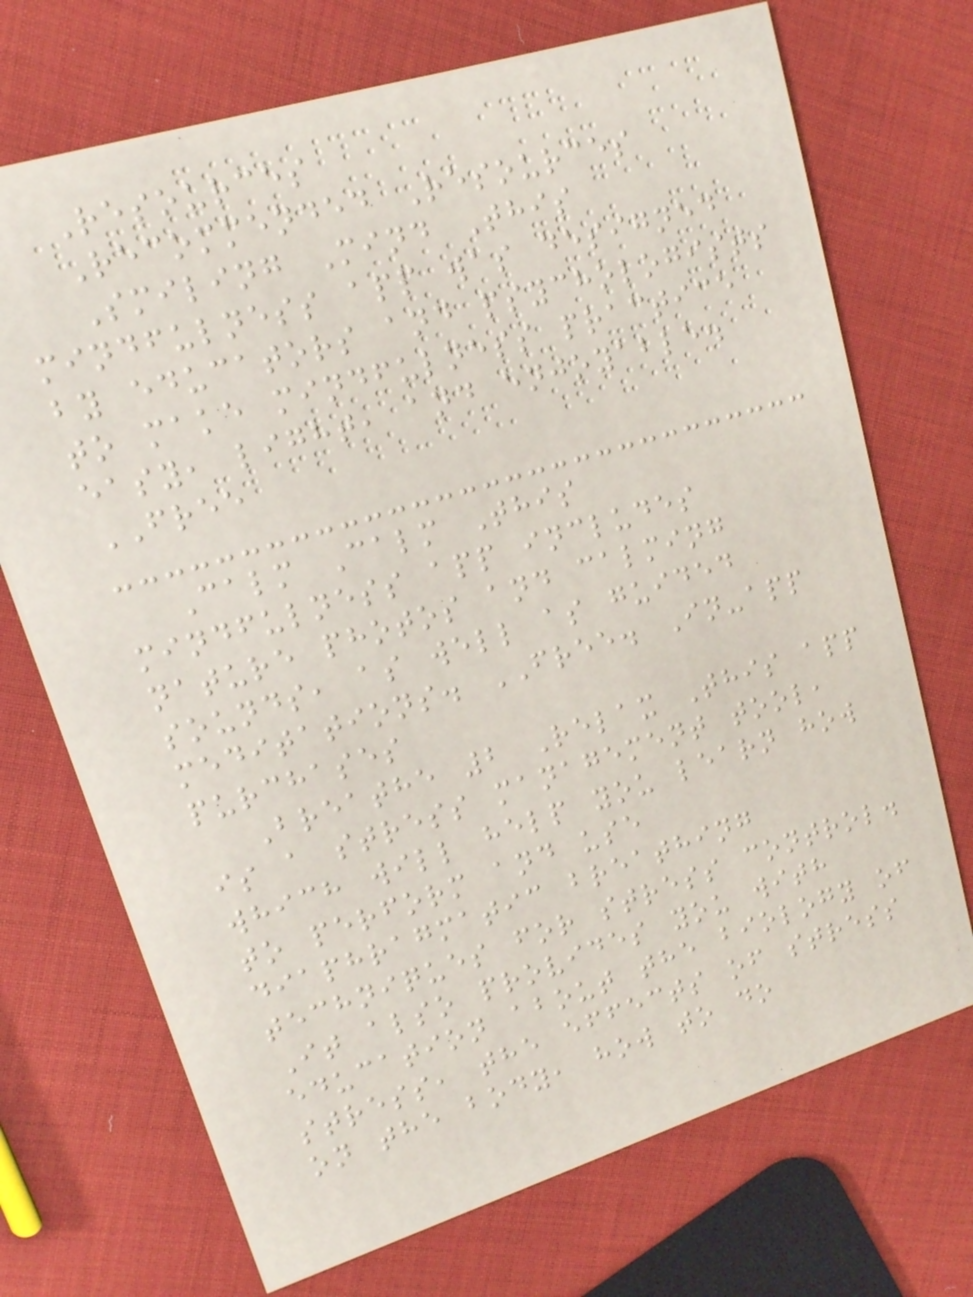Resources
Recommended Resources
Smiling Mind This
mindfulness app was designed
by educators and psychologists
to make mindfulness practice
easy, light, and enjoyable.
FREE
Calm Calm This
mindfulness app includes
nature photos and calming
sounds, as well as guided
meditations. FREE. In-app
purchases
Breathe 2 Relax This app
is a stress management tool,
which will help you learn how
to perform and use
diaphragmatic breathing
techniques for stress control.
It also provides you with
education about the biology of
stress, the effects of stress
on the body, how to do
